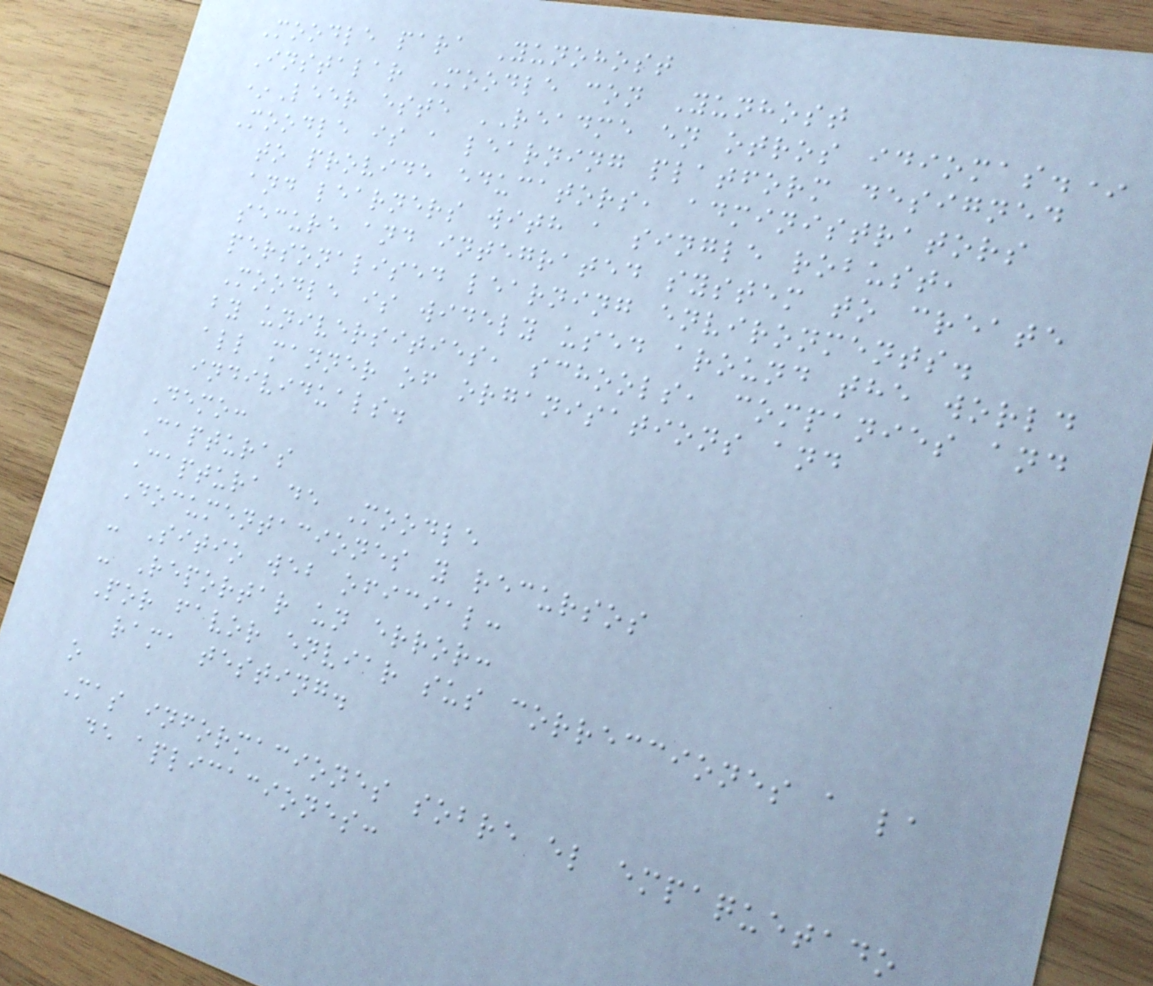Moodle para Yunohost
Instalar Moodle con Yunhost
*Leer este README en otros idiomas.*
Moodle is a learning platform designed
to provide educators, administrators
and learners with a single robust,
secure and integrated system to create
personalised learning environments.
Moodle is widely used around the world
by universities, schools, companies and
all manner of organisations and
individuals.
Demo:
Capturas
Captura de Moodle
Documentaciones y recursos
- Sitio web oficial:
- Reportar un error:
Por favor enviar sus correcciones a la
rama testing.
o
Mas informaciones sobre el empaquetado
de aplicaciones:
